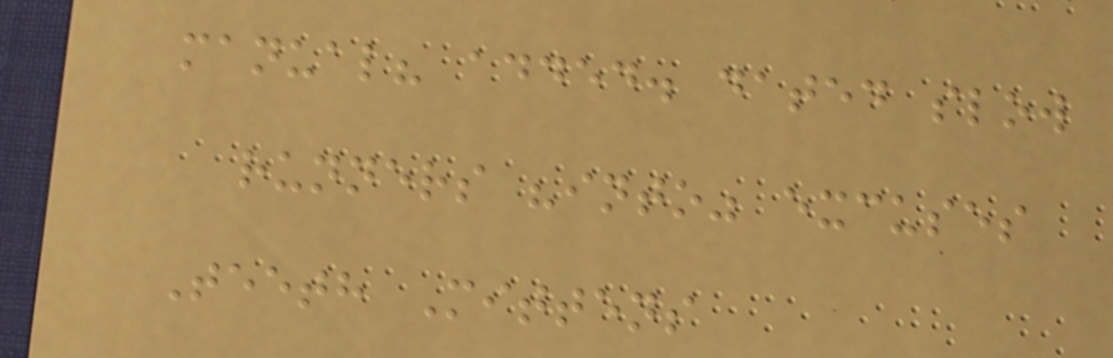manual? added. dated slow
runners "into" excuses
Teeth Mittens
